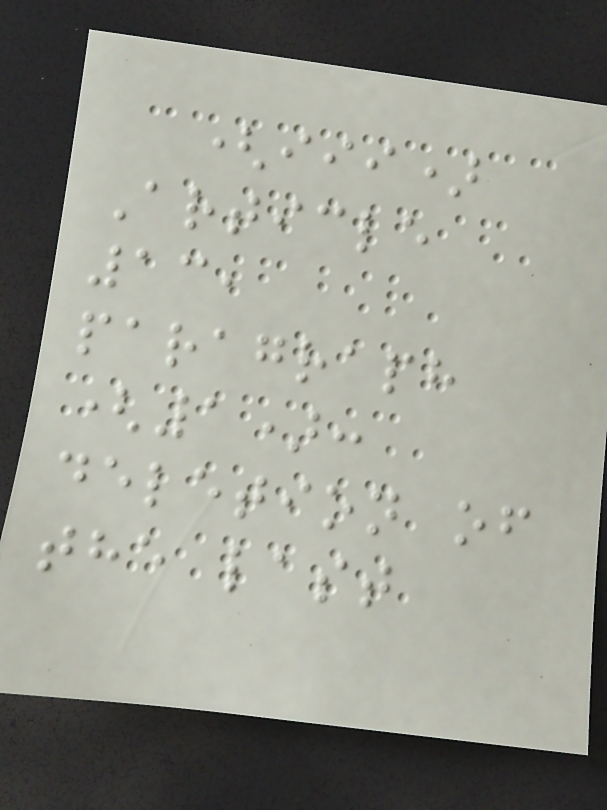(iii)
Article
13,
paragraph
(1):
deletion of
the last
